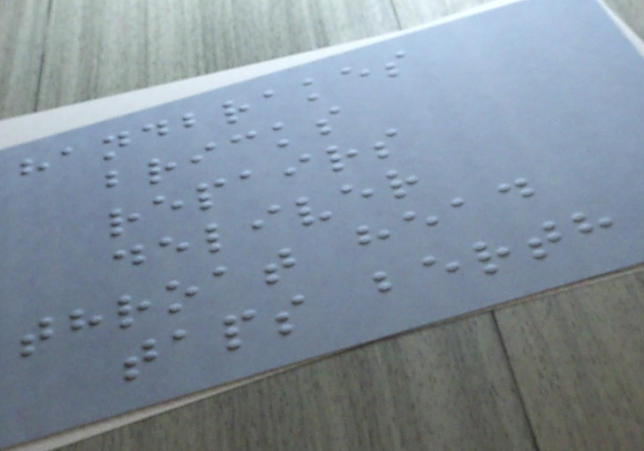handbrakes
bricks
repairs
deliver
throat head
taps berth
